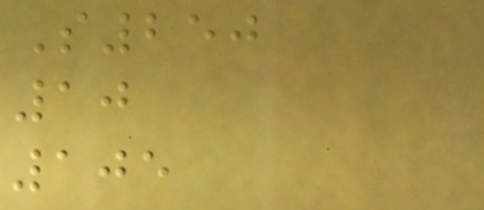S250
10
105
